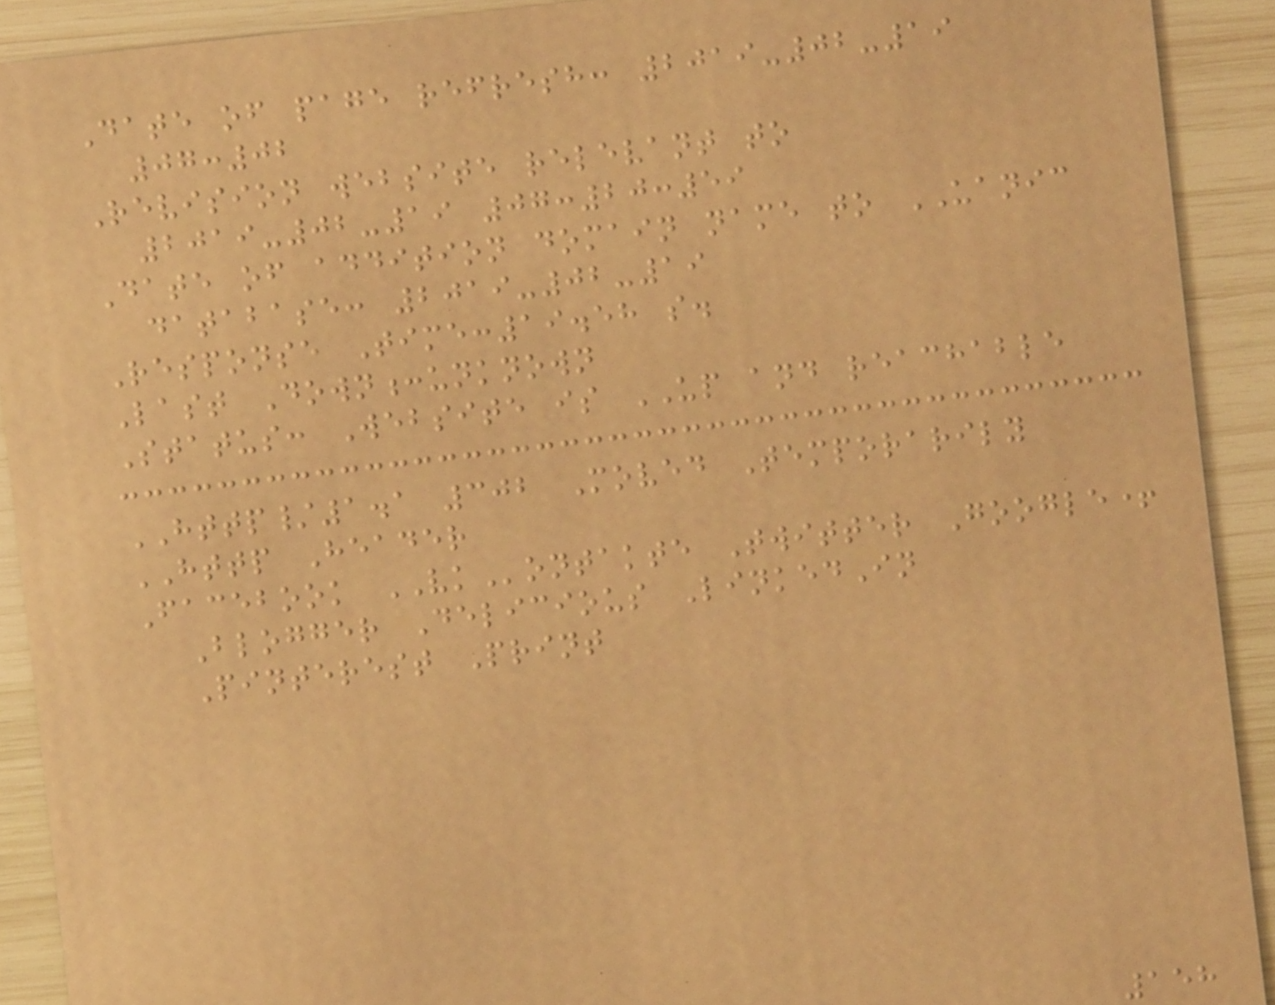Date of page refresh: 2019-02-19
07:02
Revision website relevant to
2019-02-19 07:20:59
Date of addition domain name to UANIC
database: 2019-02-19
Response Time:19.58 s.
Last Down:unknown
Status: Website is UP and reachable
HTTP/1.1 302 Moved Temporarily
HTTP Header
Facebook VKontakte Twitter Google+
Blogger Delicious LinkedIn
Pinterest Print
158
